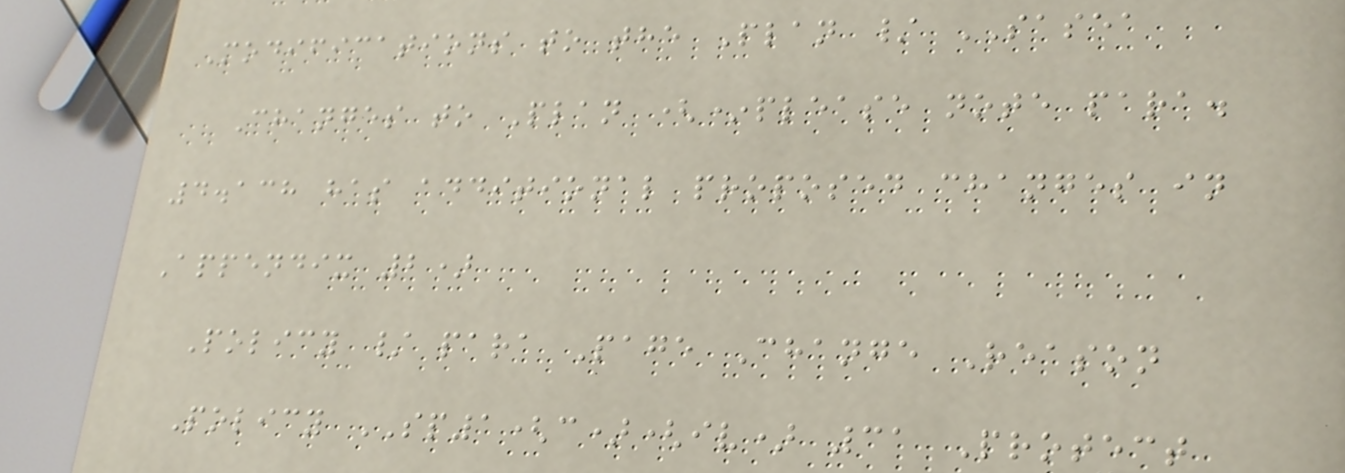Modifications to the Plan / SASEA
Changes to Plan (*please note para.
4.138 has additional proposed changes in
Appendix 2)
Policy / para Page Change Reason
Policy SP1(c)(iv) 31 Protect
